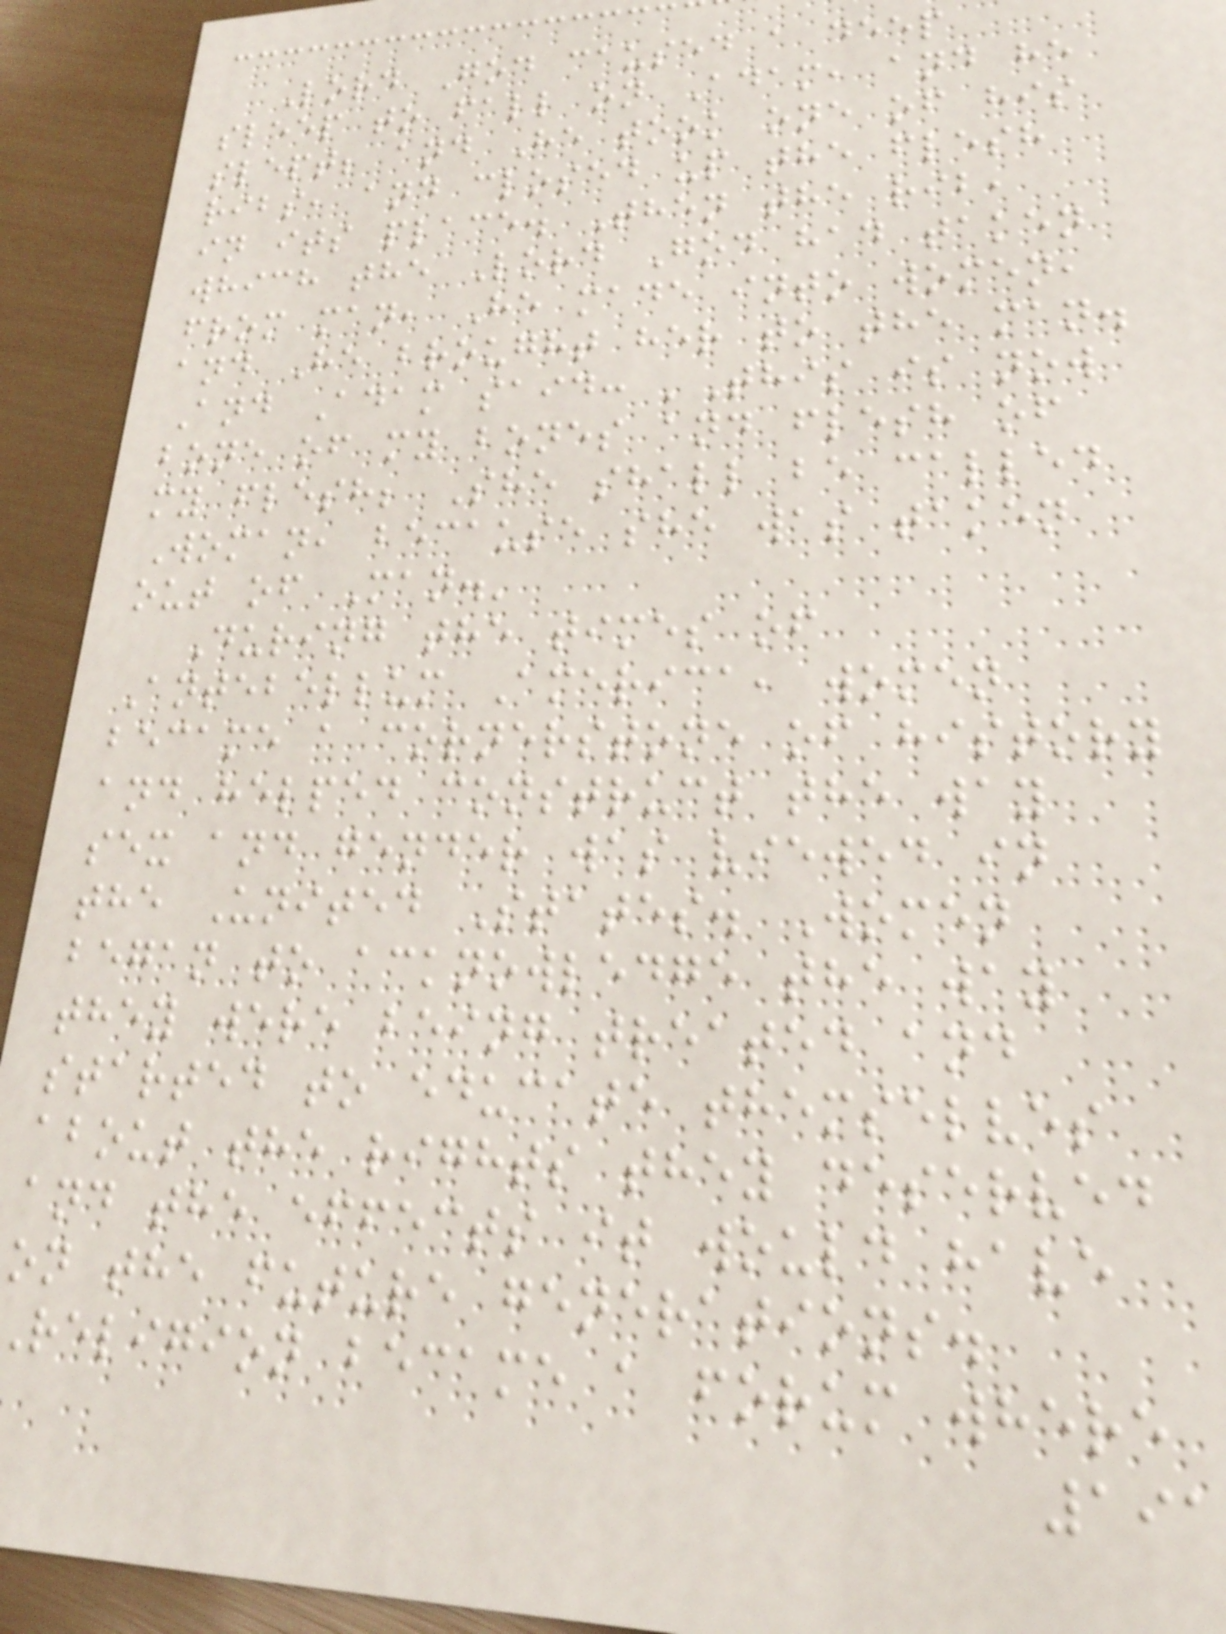Lord God caused a deep
sleep to fall on Adam, and he
slept; and He took one of his
ribs, and closed up the flesh
in its place. Then the rib,
which the Lord God had taken
from man, He made into women,
and He brought her to the man.
And Adam said: 'This is now
bone of my bones and flesh of
my flesh; She shall be called
Woman, because she was taken
out of Man.'
During the times of
Antebellum America, women
became a cornerstone of history
and helped construct the way
sex and gender was viewed in
the United States. Women
began to acknowledge the way
they were being treated and
started to educate themselves
about the rights they deserved
and the effects it would have
on the future generations.
religion became a forum where
191
